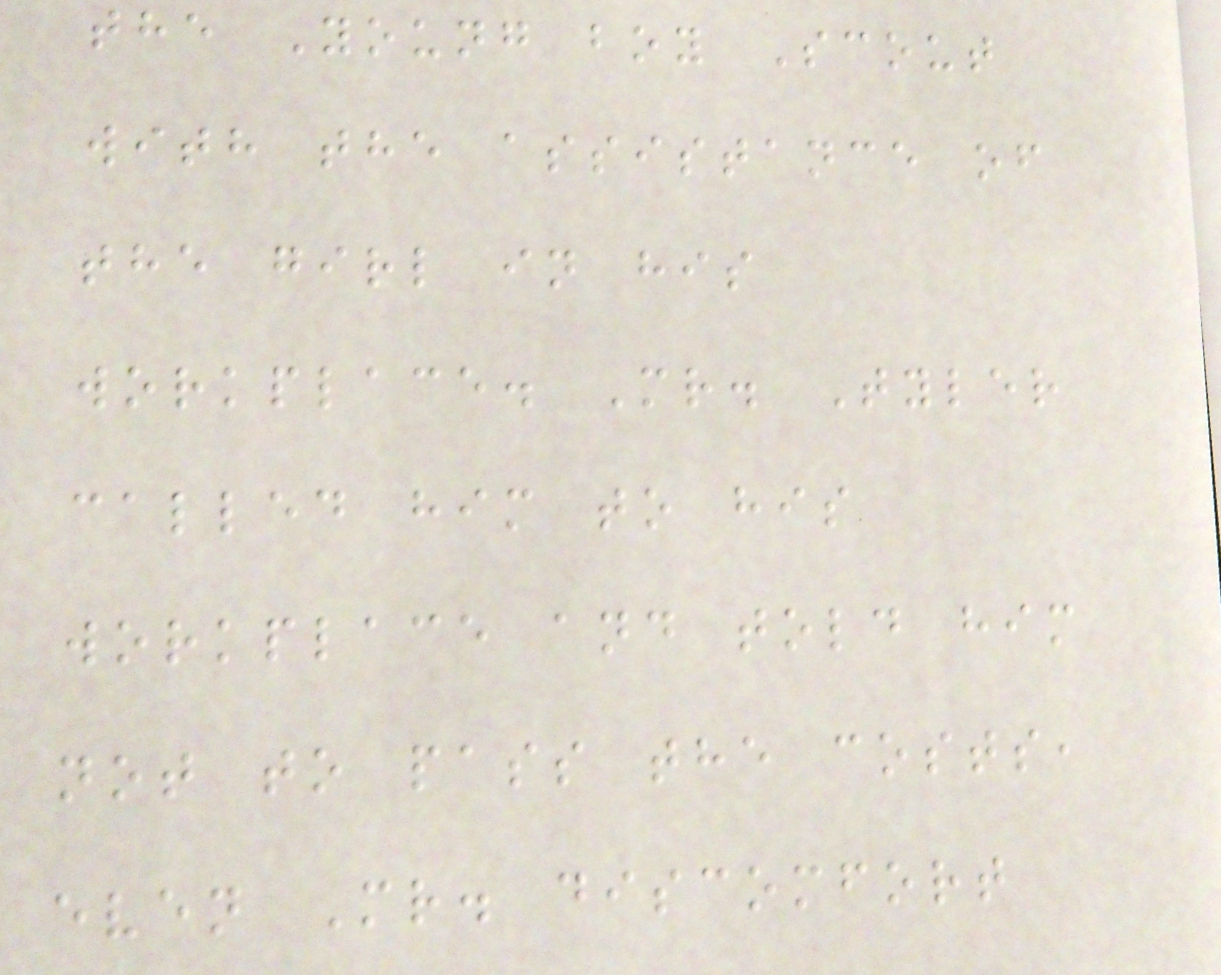the Young boy Scout
with the assistance of
the girl in his
workplace. Mr. Tyler
called him to his
workplace and told him
not to pass the costs,
even Mr. discomfort
